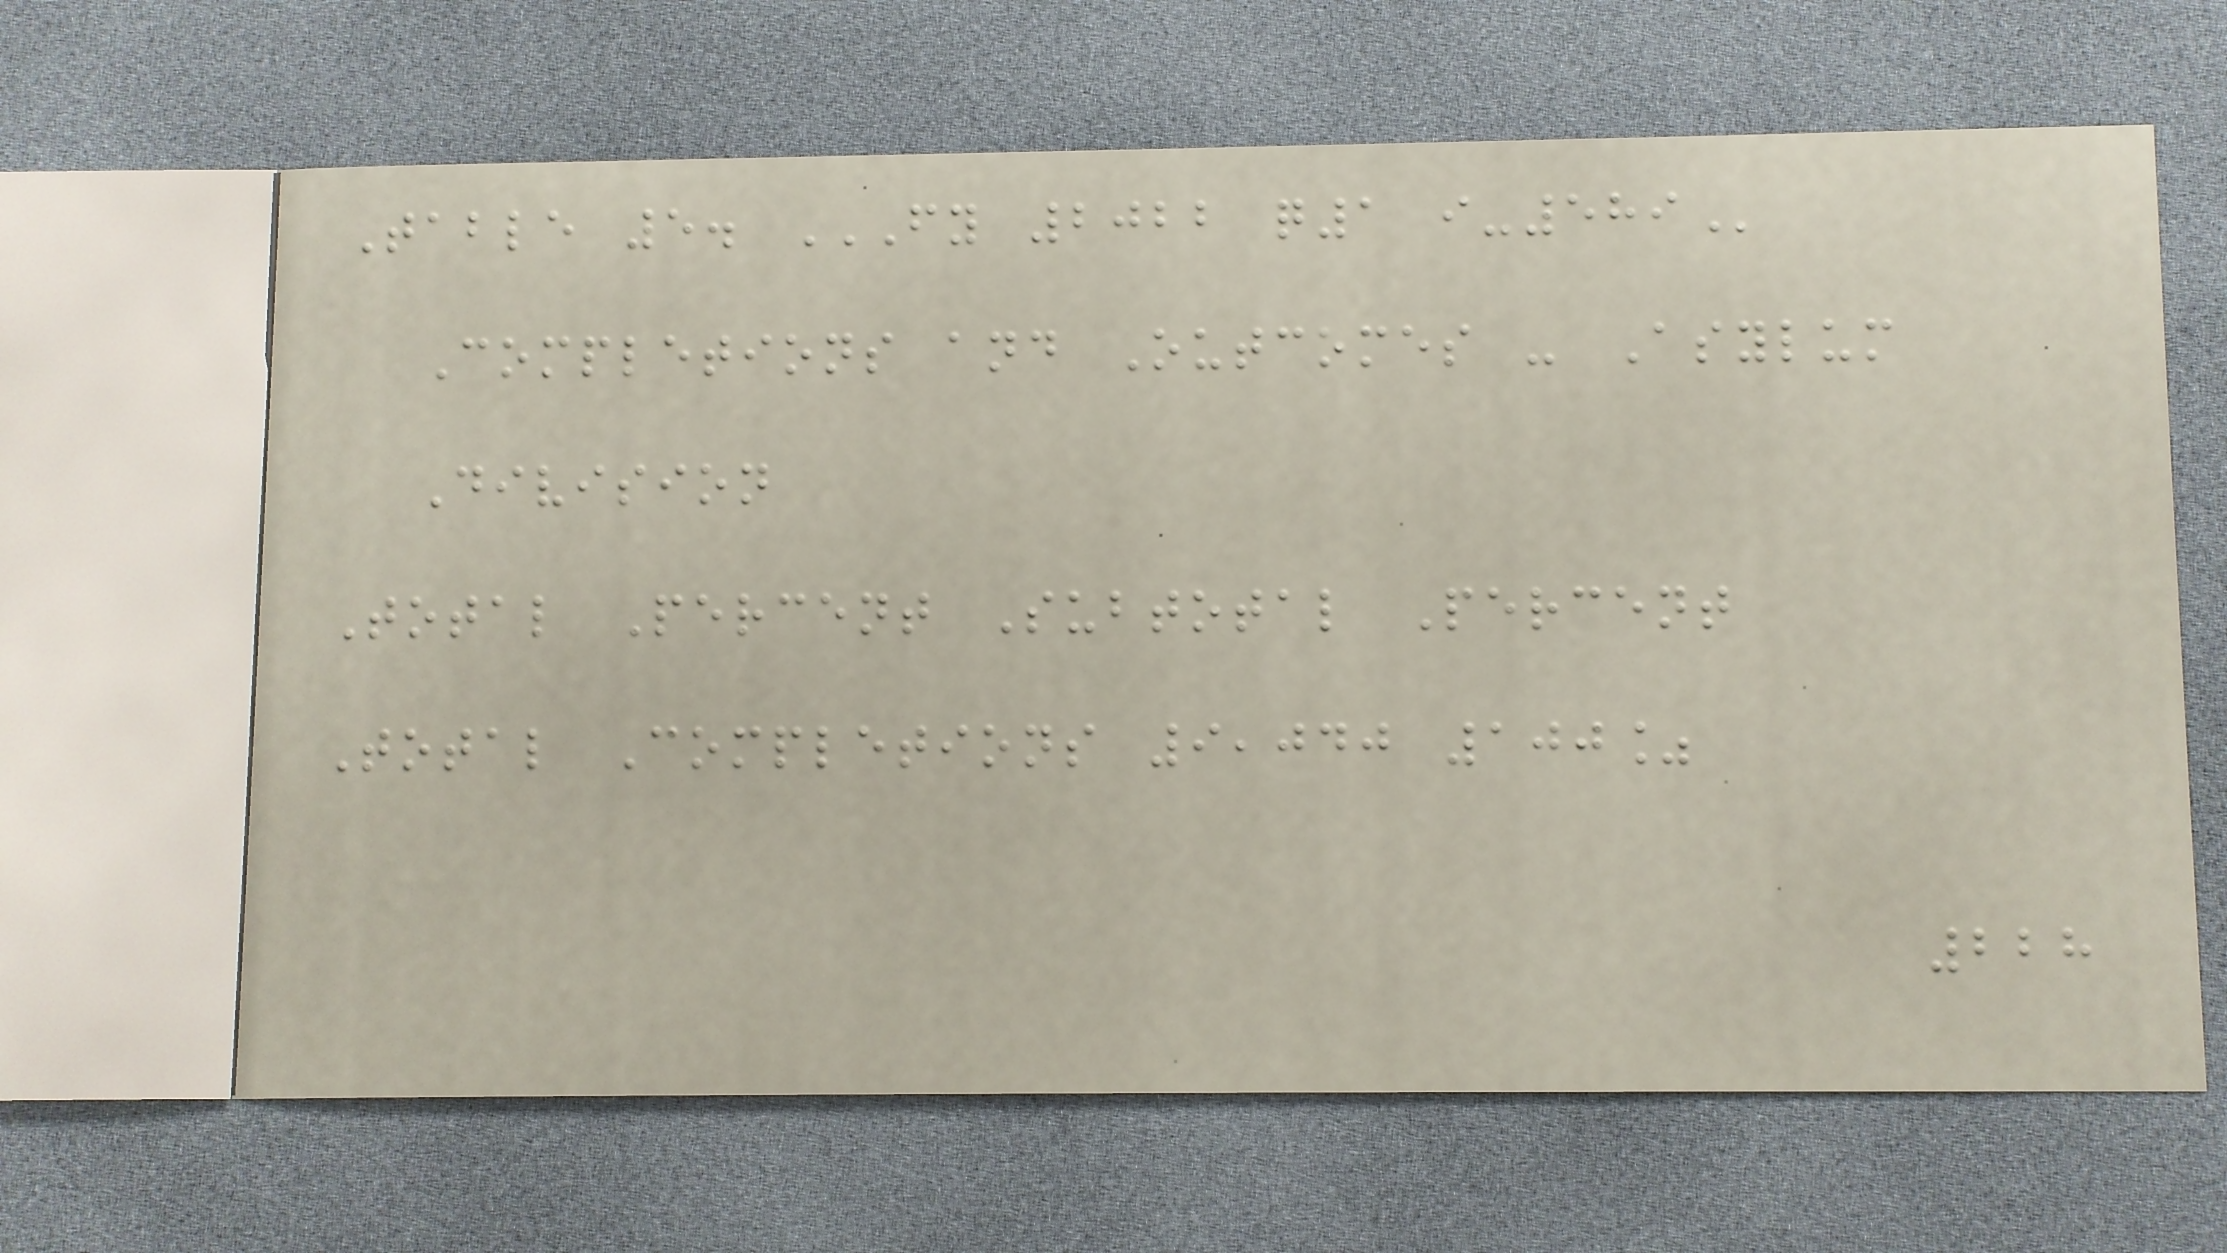Table 5. FY 2022 Q1 I-589
Completions and Outcomes - Asylum
Division
Total Percent Subtotal Percent
Total Completions 9,040 100%
228
